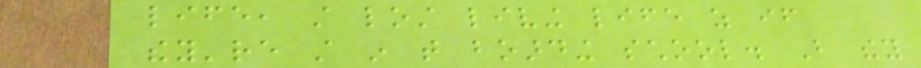life, still lost living life as if
they're still in that boarding school. But they
